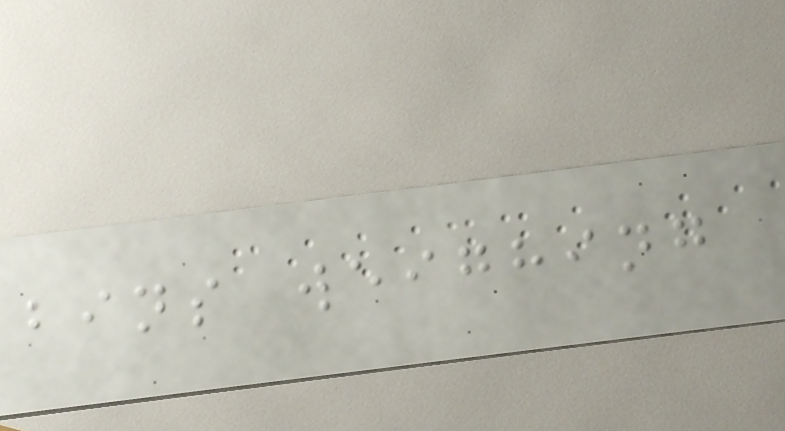bins weighing
